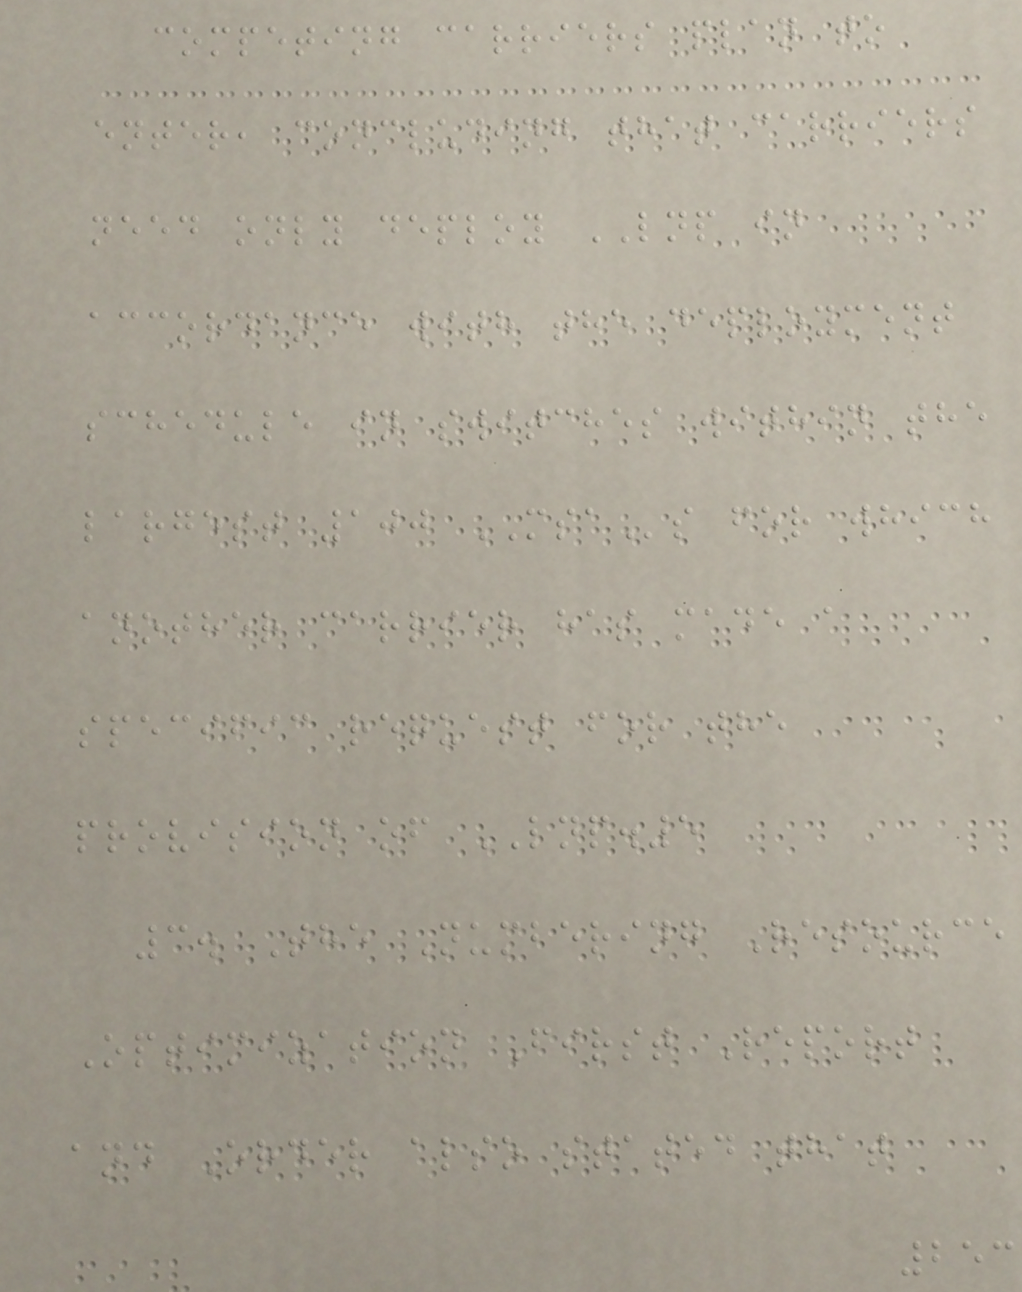competing carriers plan to
enter, concluding that carriers
need only deploy LNP in
accordance with the deployment
schedule in switches within the
largest 100 MSAs for which
another carrier has made a
specific request for the
provision of LNP.5
3. The Numbering Resource
Optimization First Report
and Order also stated that
253
